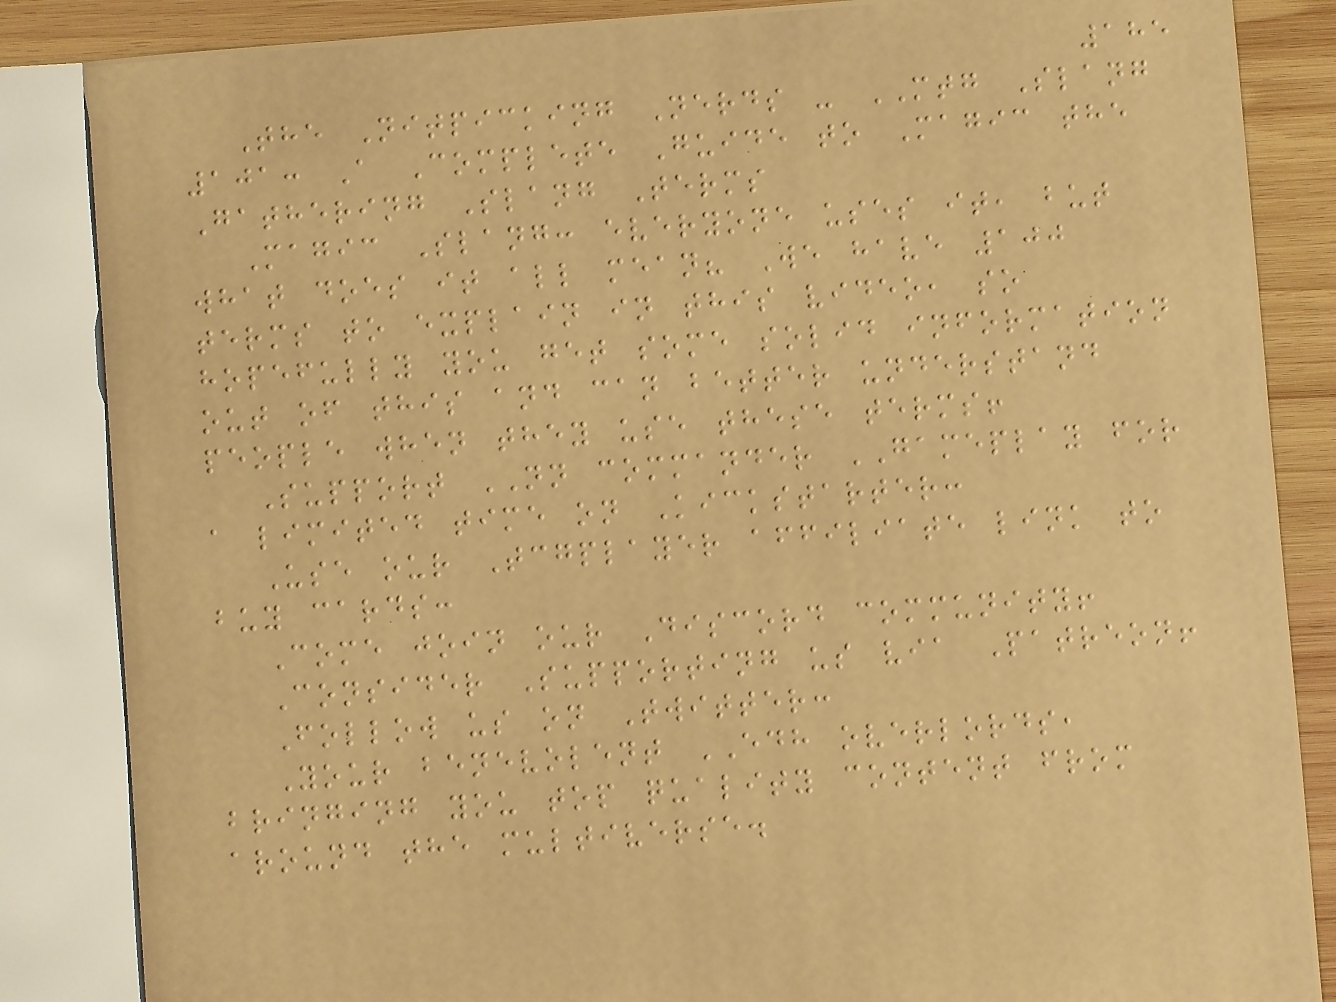185
The Nitpicking Nerds - MTG Slang
101: A Complete Guide to Magic the
Gathering Slang Terms
Magic Slang: everyone uses it, but
what does it all mean? We have 100
terms to explain in this video, so
hopefully you get some solid information
out of this and can better understand
people when they use these terms!
Support NN commander GAMEPLAY for
a limited time on Kickstarter:
Use our Tcgplayer affiliate link to
buy cards:
Come join our Discord community!
Consider Supporting us via Patreon!
Follow us on Twitter:
Your benevolent EDH overlords,
bringing you top quality content from
around the multiverse.
